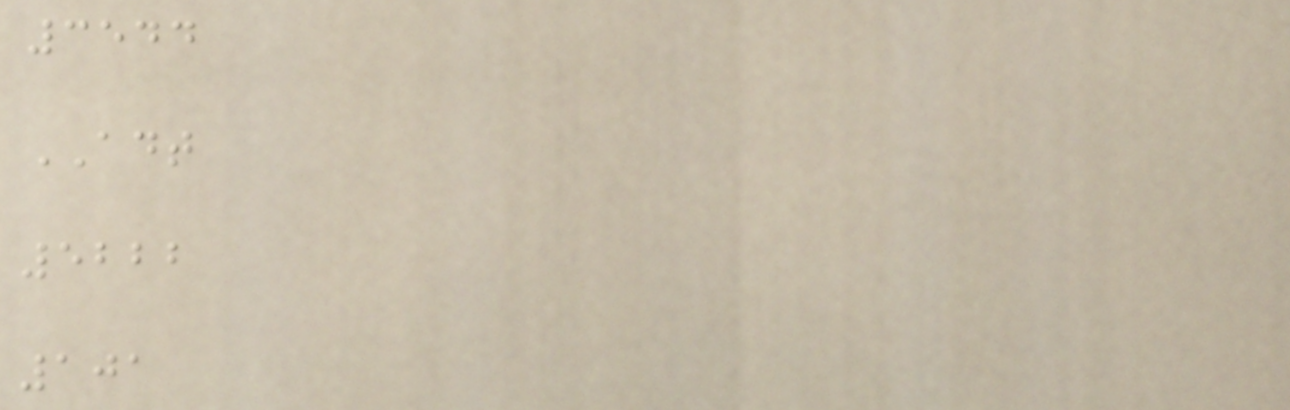3544
ADT
5222
101
